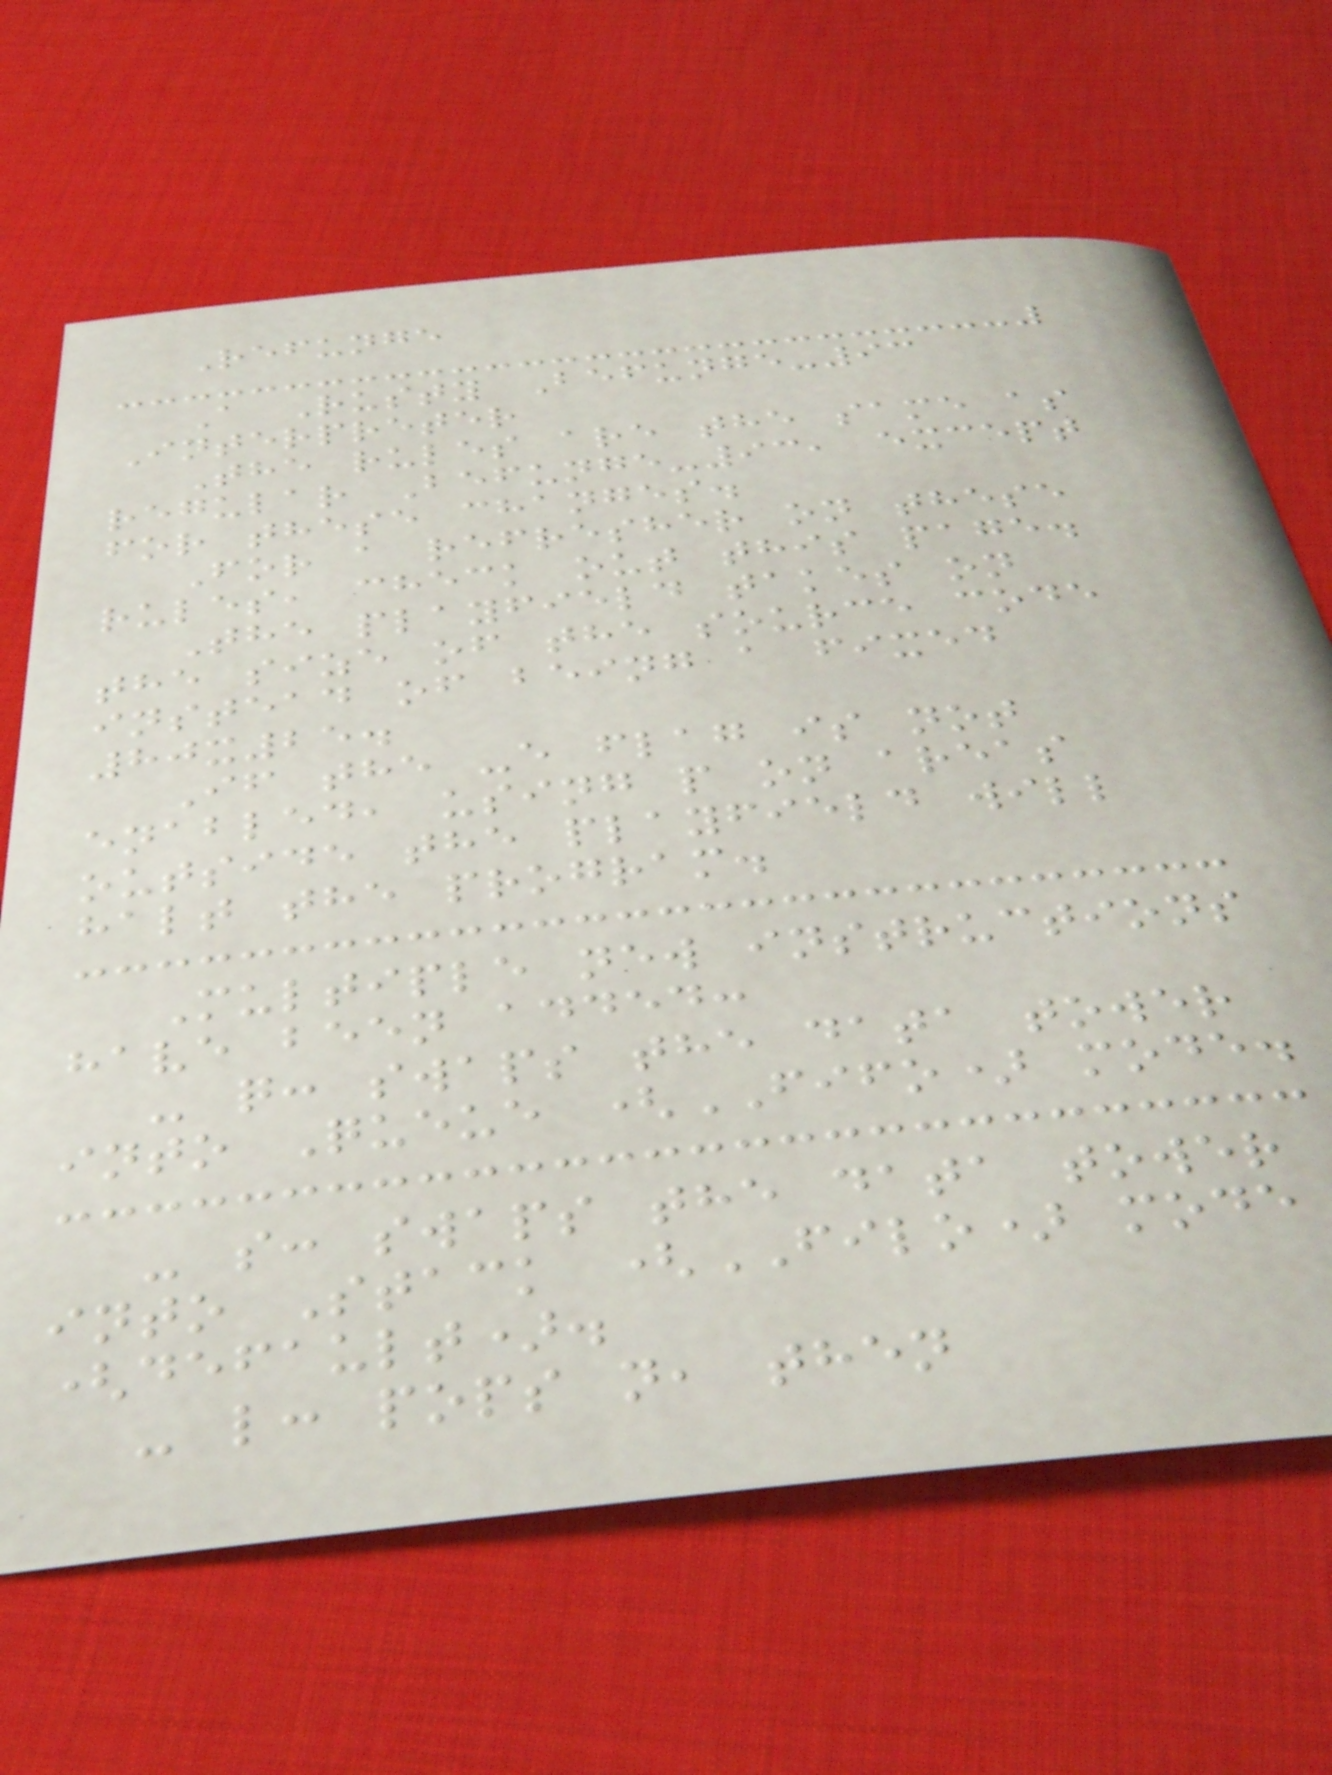Refunge
A Rusty Befunge-93
Interpreter
The rules are the same as
regular Befunge-93, except
for these changes.
For a refresher on these
rules, check out this page.
The playfield takes on
the size of the source code
instead of being a fixed
80x25.
If the -e flag is not
enabled, using p on areas
outside the playfield will
halt the program.
Multiple new instructions
have been added:
- q: swaps the data tower
into Queue (FIFO) mode.
- s: swaps the data tower
into Stack (FILO) mode
(default).
- l: pops n, then
